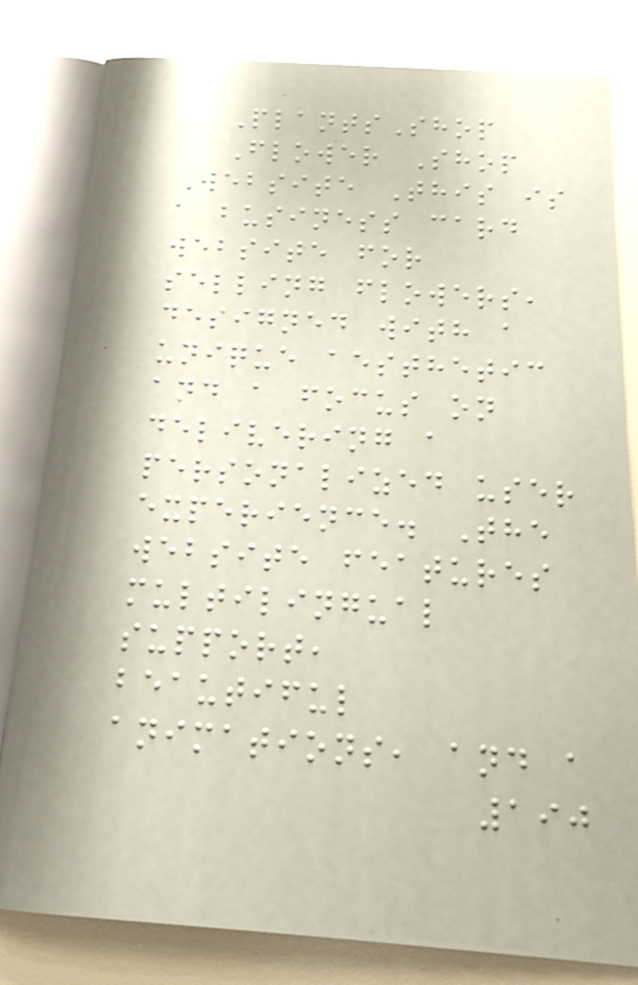PlantsShop
Flower Shop
Website This is
a business card
website for
selling flowers,
designed with a
unique aesthetic
and a focus on
delivering a
personalized user
experience. The
website features
multilingual
support,
beautiful
animations, and a
190
